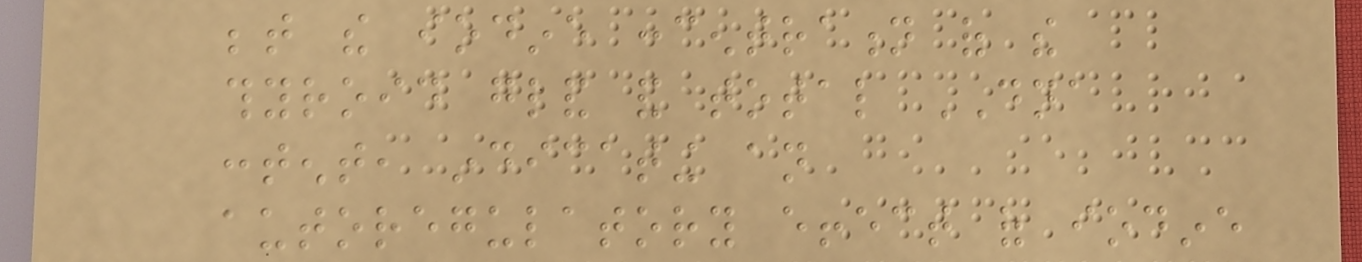between the iodine concentration of the
thyroid gland and total DNA
content, indicating an
autoregulatory effect of iodine
